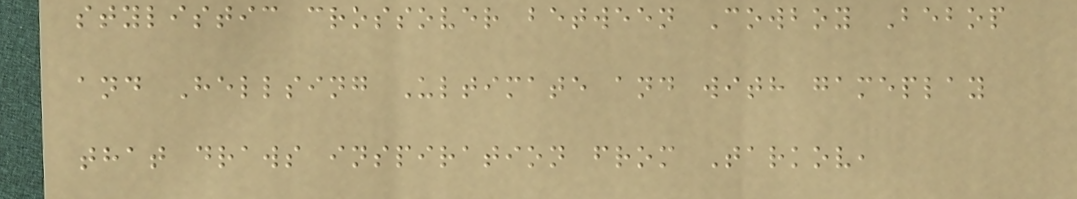stylistic crossover between Cowboy Bebop
and Hellsing Ultimate and with gameplay
that draws inspiration from Tarkov,
